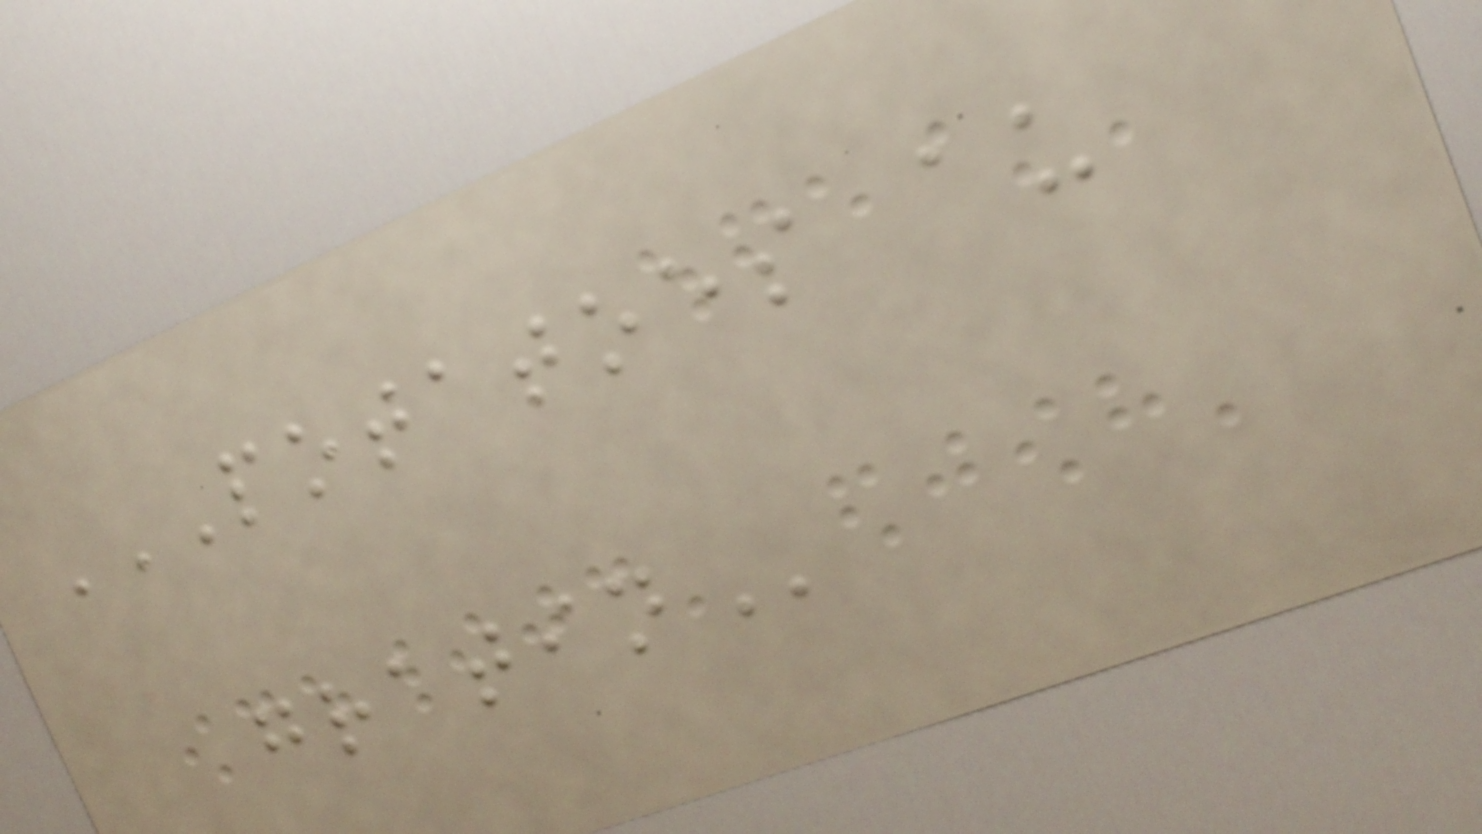POTATOES AU
GRATIN
